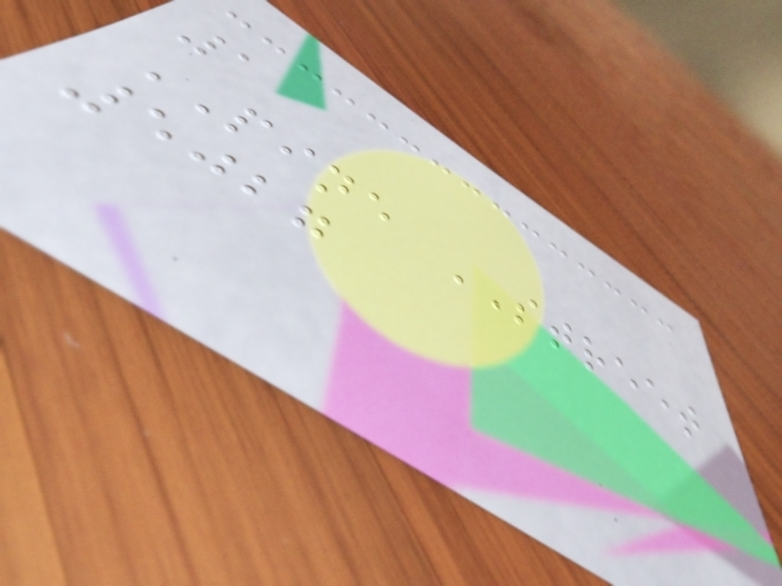1
PINE STREET
5027
